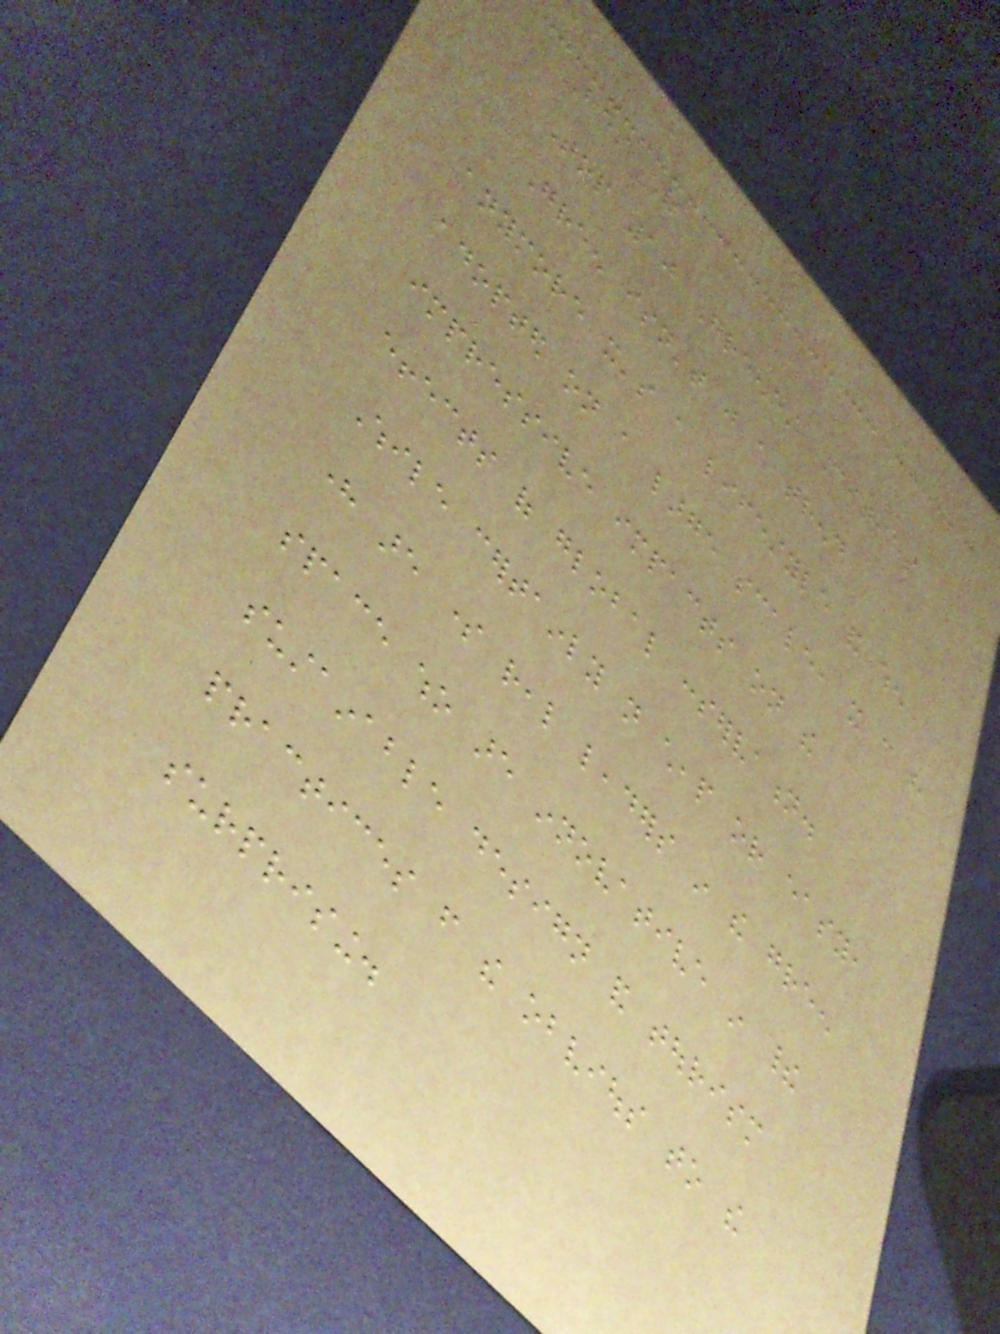Best Of
Top 10 Greenest Cities
Green isn't just a trend
anymore it's a lifestyle and when
adopted on a large scale, it can have
impressive impacts on the
effects of global conservation.
While certainly not cheap or easy,
here are some real leaders in the green
space who are innovative in their
sustainable design and tourism
practices from the obvious to the
surprising.
